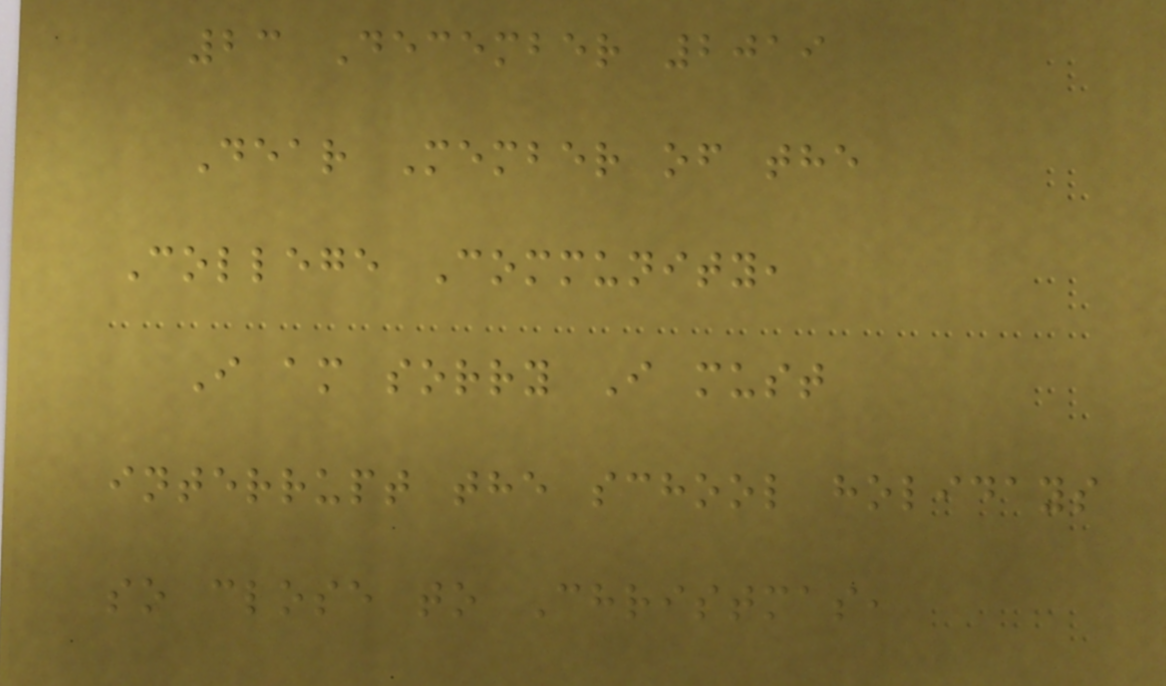23 December 2019
Dear Member of the
College Community,
I am sorry I must
interrupt the school holidays
so close to Christmas,
